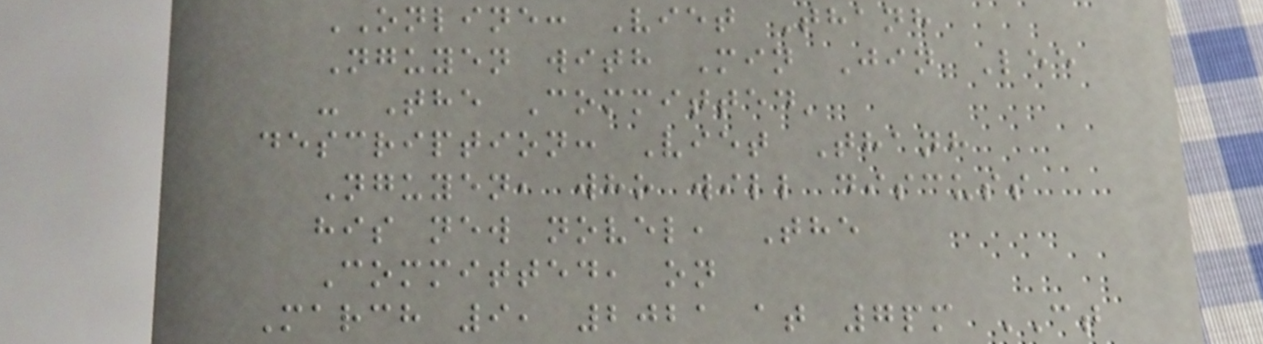ONLINE: Viet Thanh
Nguyen with Min Jin Lee
- The Committed'
description: Viet Thanh
Nguyen, who will discuss
his new novel, The
Committed, on
March 9, 2021 at 7pm CT
